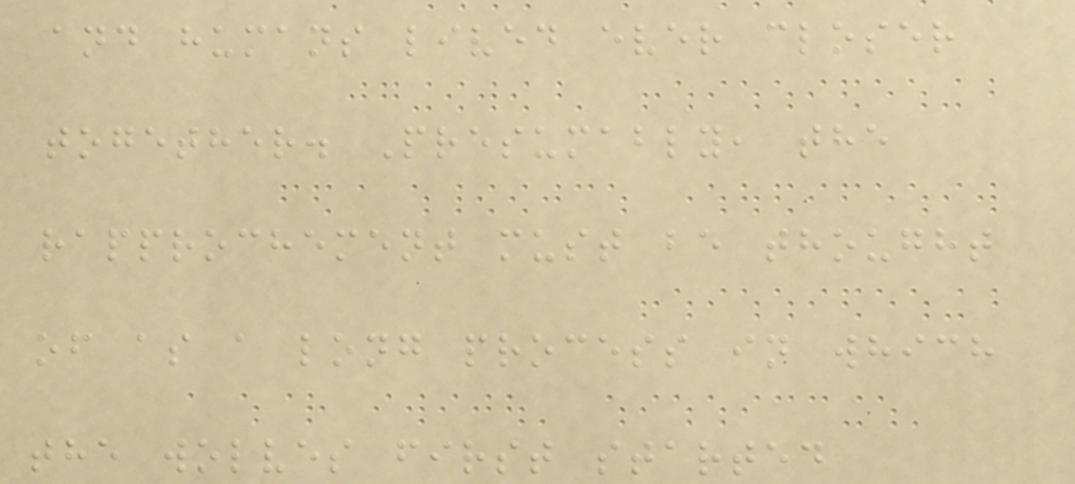and humans lived ever closer
together. Presumably, the
rapprochement must be thought
of as a long process in which
the wolves first started
